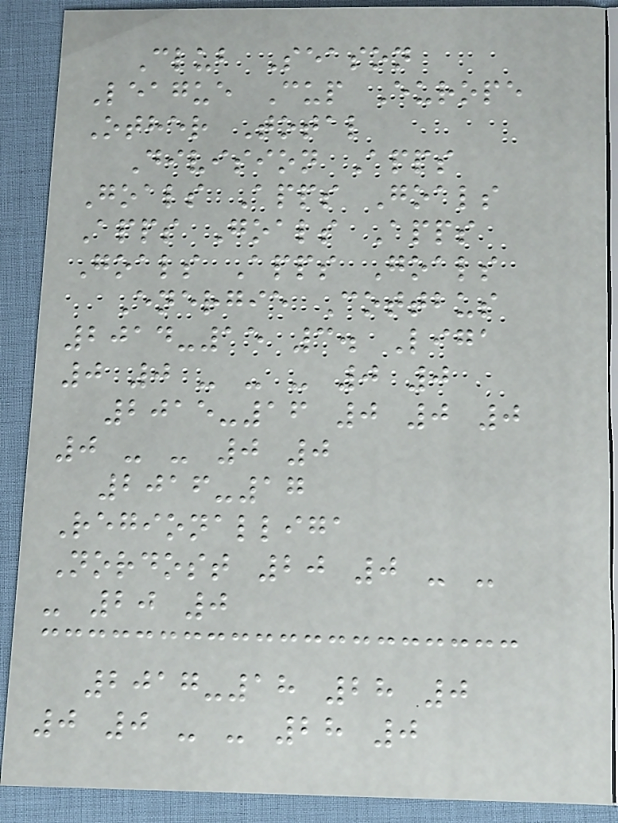Club Season
League Cup Europe
Other Total
Division Apps
Goals Apps Goals
Apps Goals Apps
Goals Apps Goals
Energie Cottbus
2014-15 3. Liga
0 0 - - - 0 0
2015-16 0 0 0
0 - - 0 0
2016-17
Regionalliga
Nordost 20 0 - -
- 20 0
2017-18 28 0
0 0 - - 28 0
